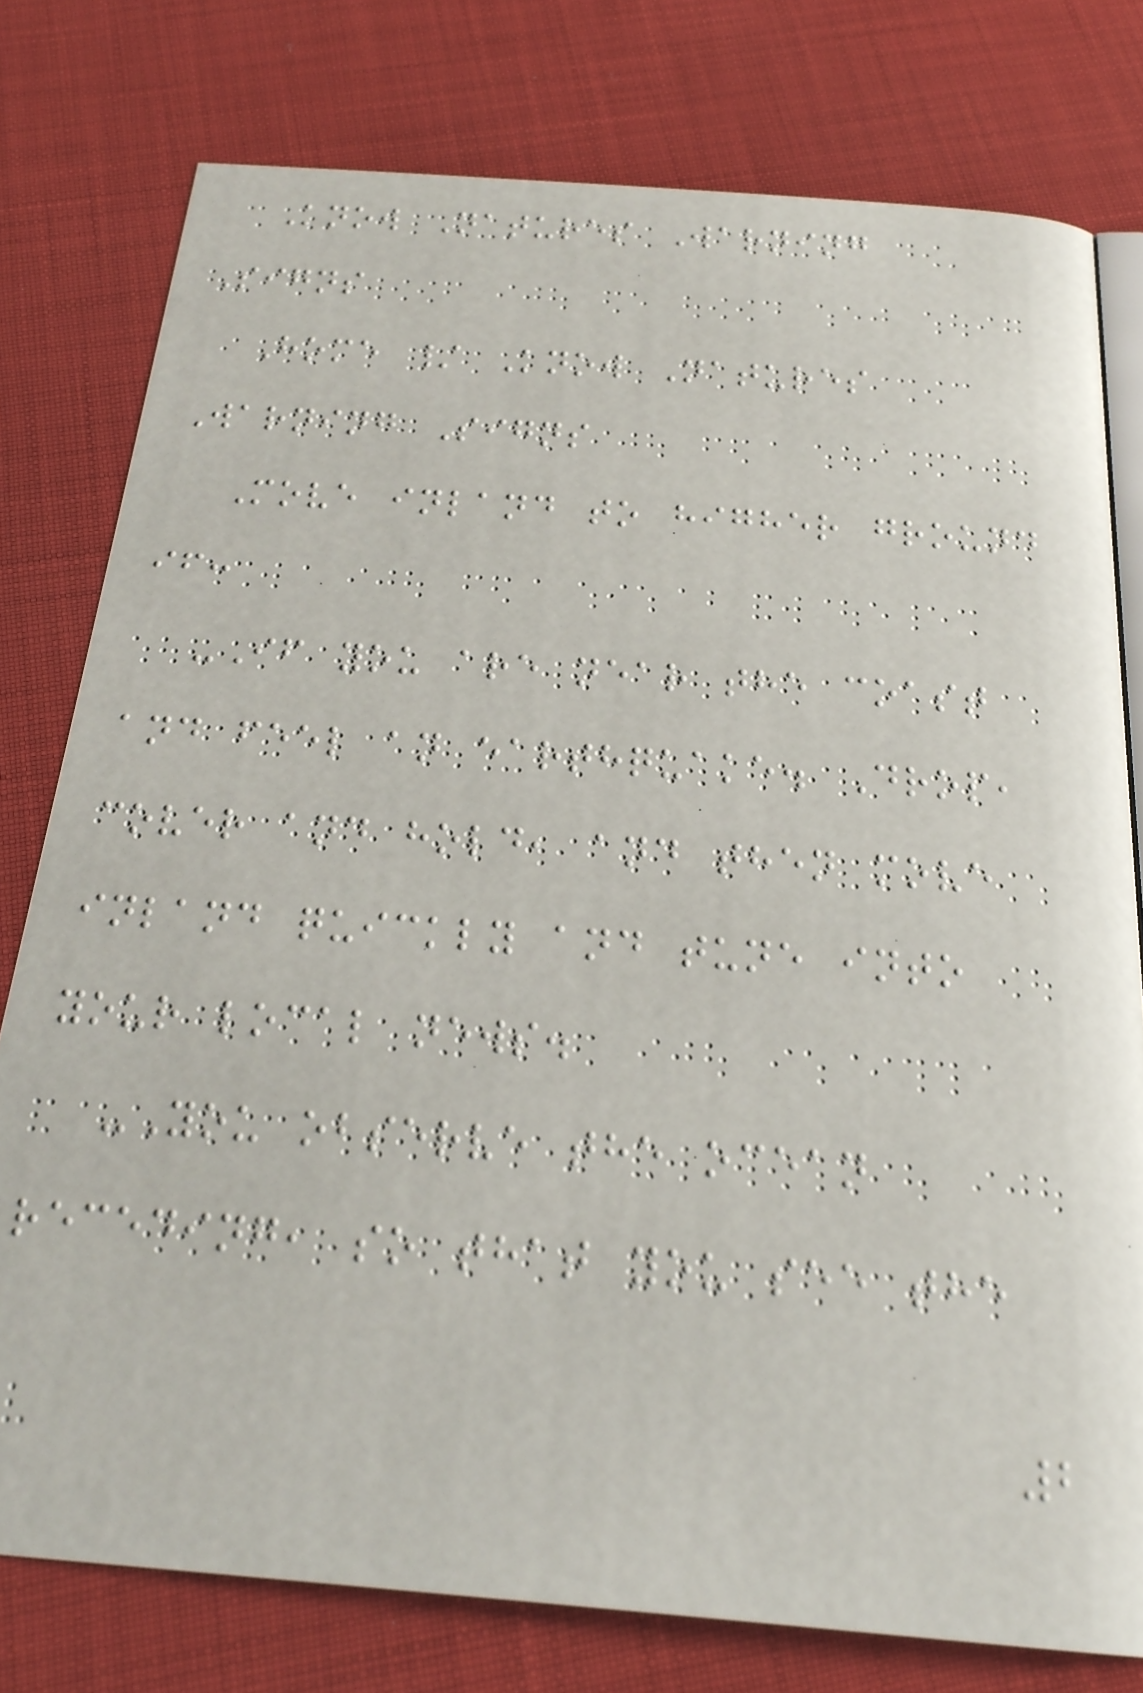Know Natures Warning
Signs
Home / Know Natures
Warning Signs
Move inland to higher ground
if:
-If you are near the coast
and feel an earthquake. Drop,
cover and hold, and then move
inland quickly and tune into
your local news.
-You observe the ocean
receding, so that you see the
2
